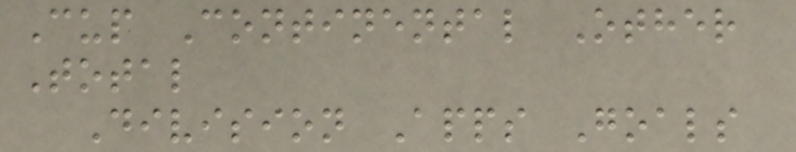Cup Continental Other
Total
Division Apps Goals
